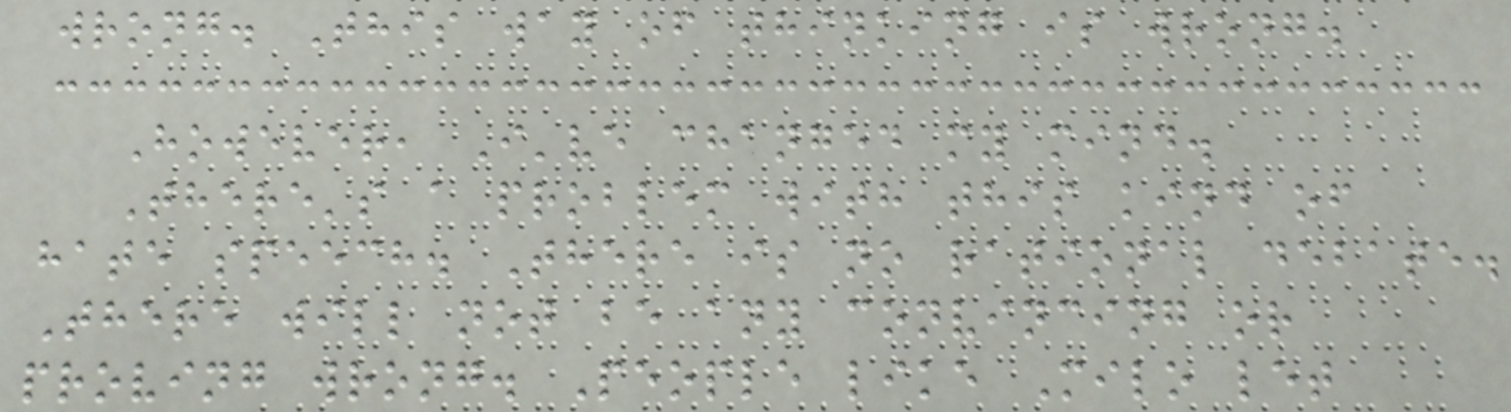wrong. This way of thinking is wrong.
However, I've changed my mind.
There's a problem with this kind of
hate speech. There is no rational debate.
There will not be any convincing or
proving wrong. People like Milo let
